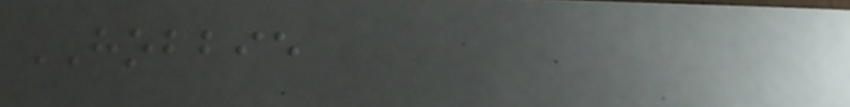HOBBIE
